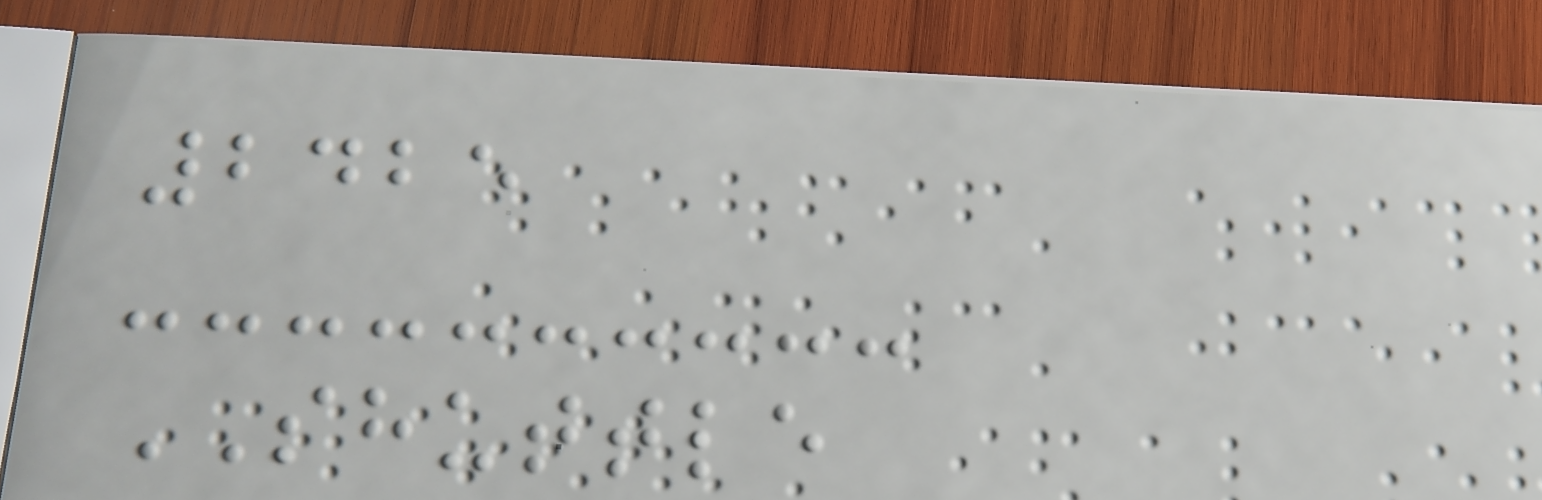2425
SHUTTLE
